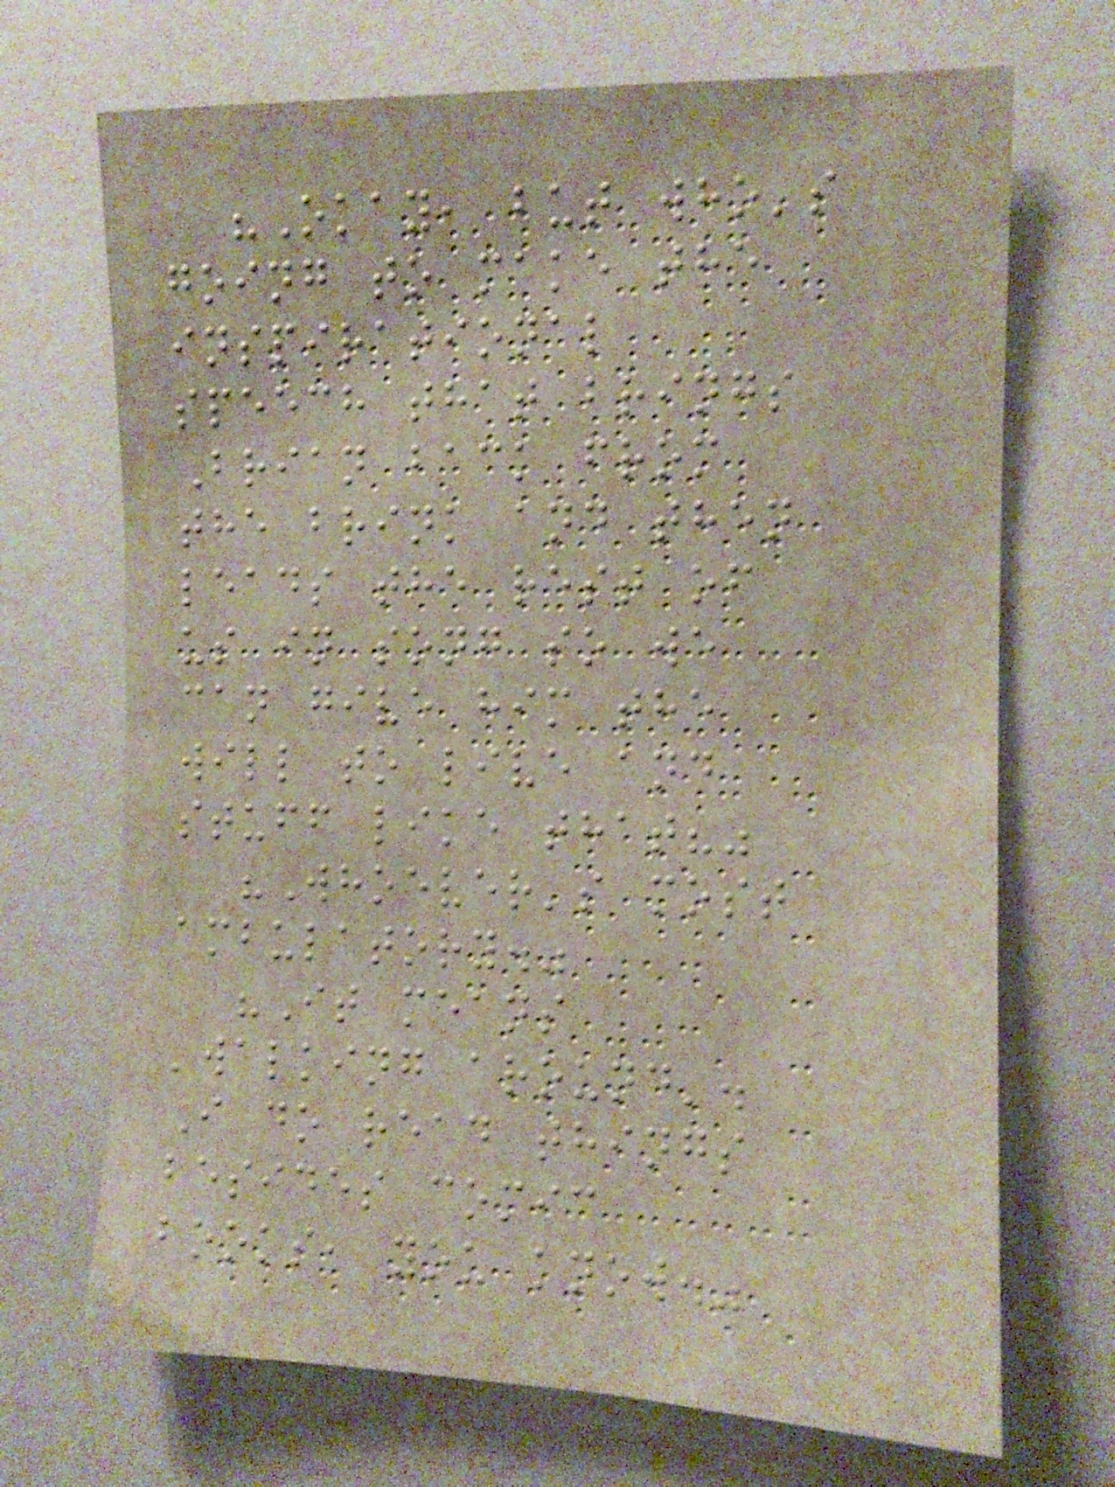"Okay, but who's
going to make the
inspirational
speech that brings
Brian back from
the brink and then
leads the rest of
us in song so we
can give him the
will to live and
stuff like that?"
"Whoever's most
ambulatory."
"It means
'walking around'.
I do read things
besides comic
books, you know."
